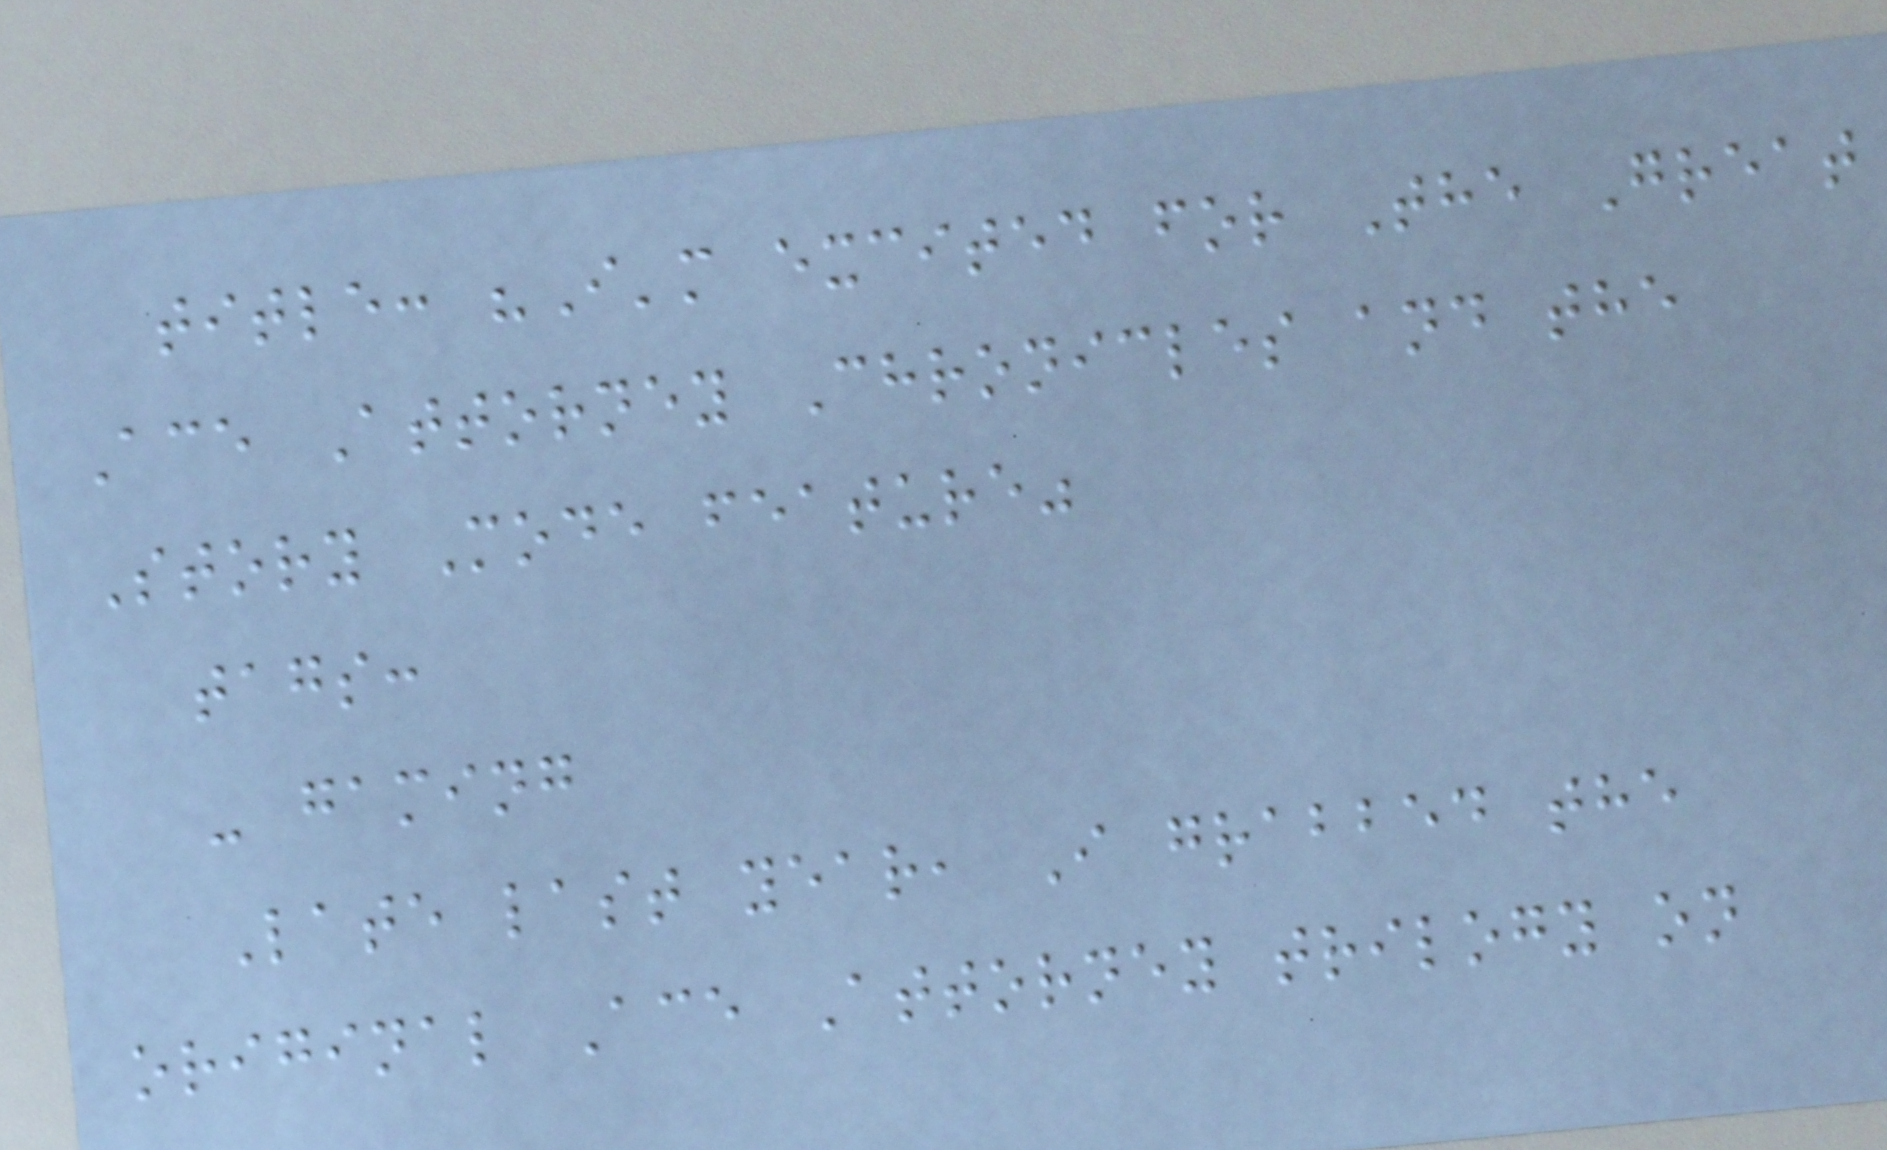title: "I'm excited for The Great
Ace Attorney Chronicles and the
Story Mode feature"
tags:
- gaming
Late last year, I grabbed the
original Ace Attorney trilogy on
